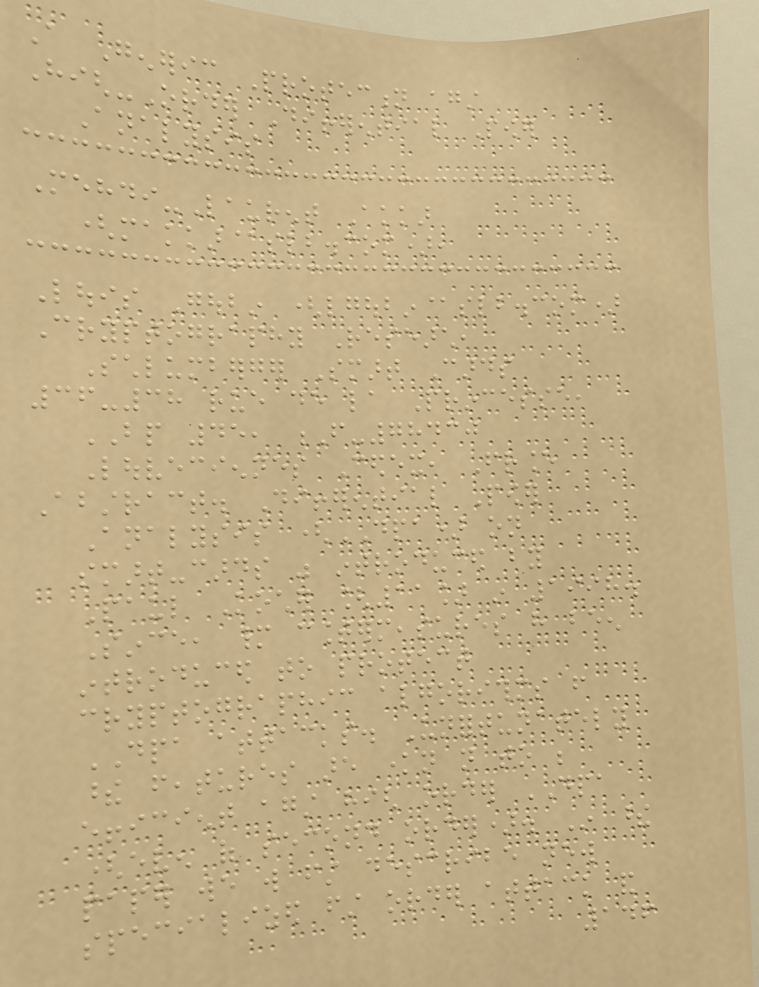A Generic Protection against
High-Order Differential Power
Analysis
Mehdi-Laurent Akkar
(makkar@slb.com),
Louis Goubin (lgoubin@slb.com)
Cryptography Research,
Schlumberger Smart Cards
36-38 rue de la Princesse,
BP 45, F-78430
Louveciennes Cedex, France
Abstract. Differential Power
Analysis (DPA) on
smart-cards was introduced by
Paul Kocher [11] in 1998.
Since, many countermeasures have been
introduced to protect
cryptographic algorithms from
DPA attacks. Unfortunately
these features are known not to be
efficient against high order DPA
(even of second order). In these
paper we will first describe new
specialized first order attack and
146
